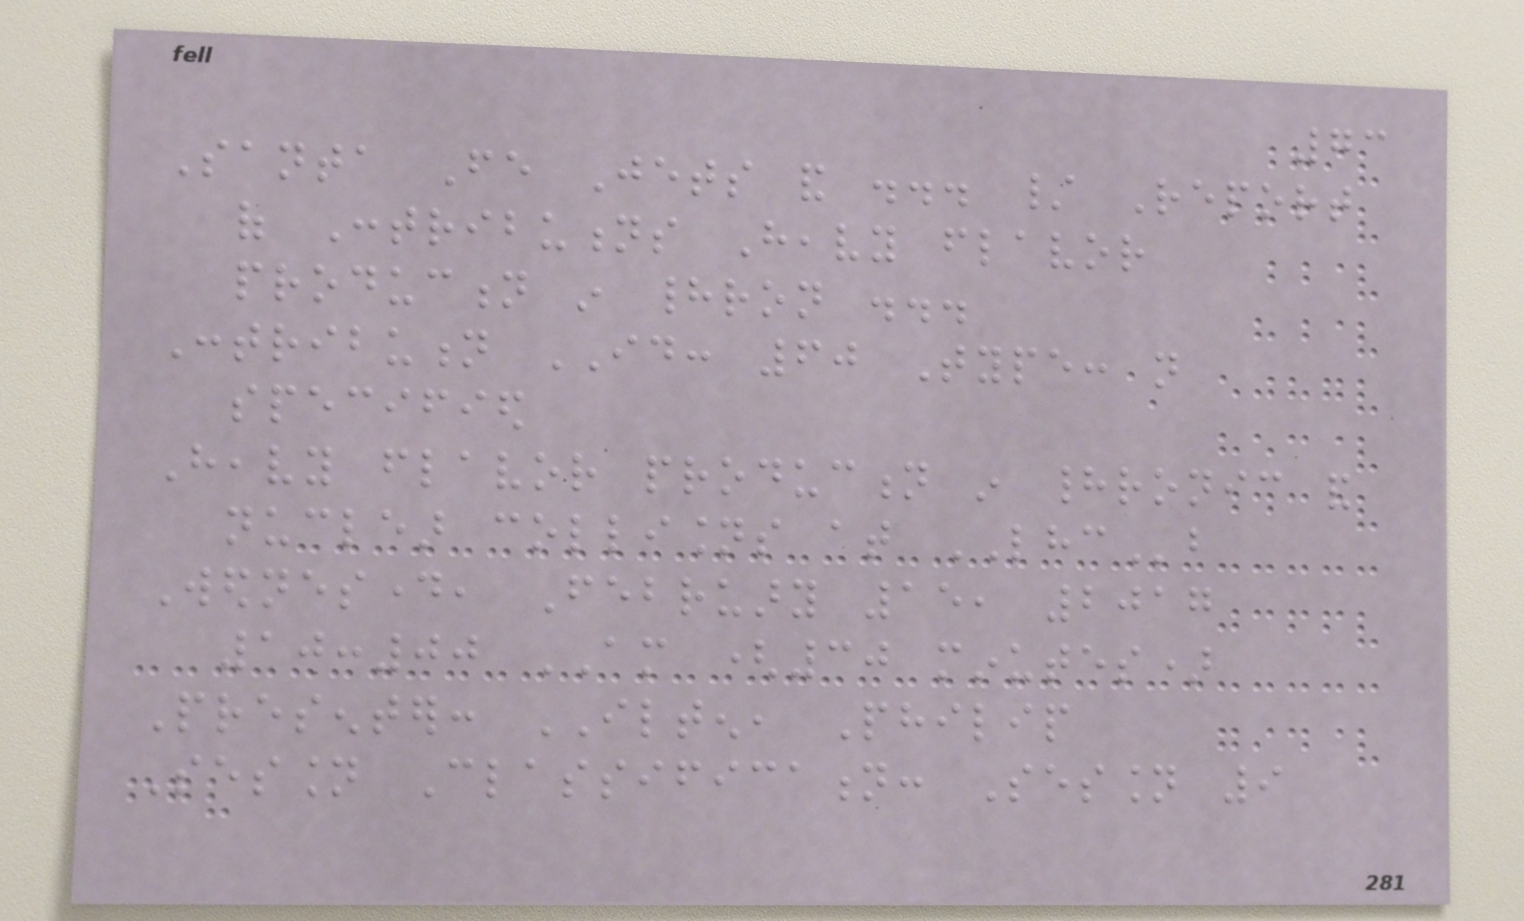73
Santa Fe Jets and ... / Report
of Contributions Heavy flavor
production in hadron ...
Contribution ID: 60 Type: not
specified
Heavy flavor production in hadronic and
nuclear collisions at LHCb
Wednesday, February 15, 2017
10:00 AM (30 minutes)
Presenter: ILTEN, Philip
Session Classification: Session 9
